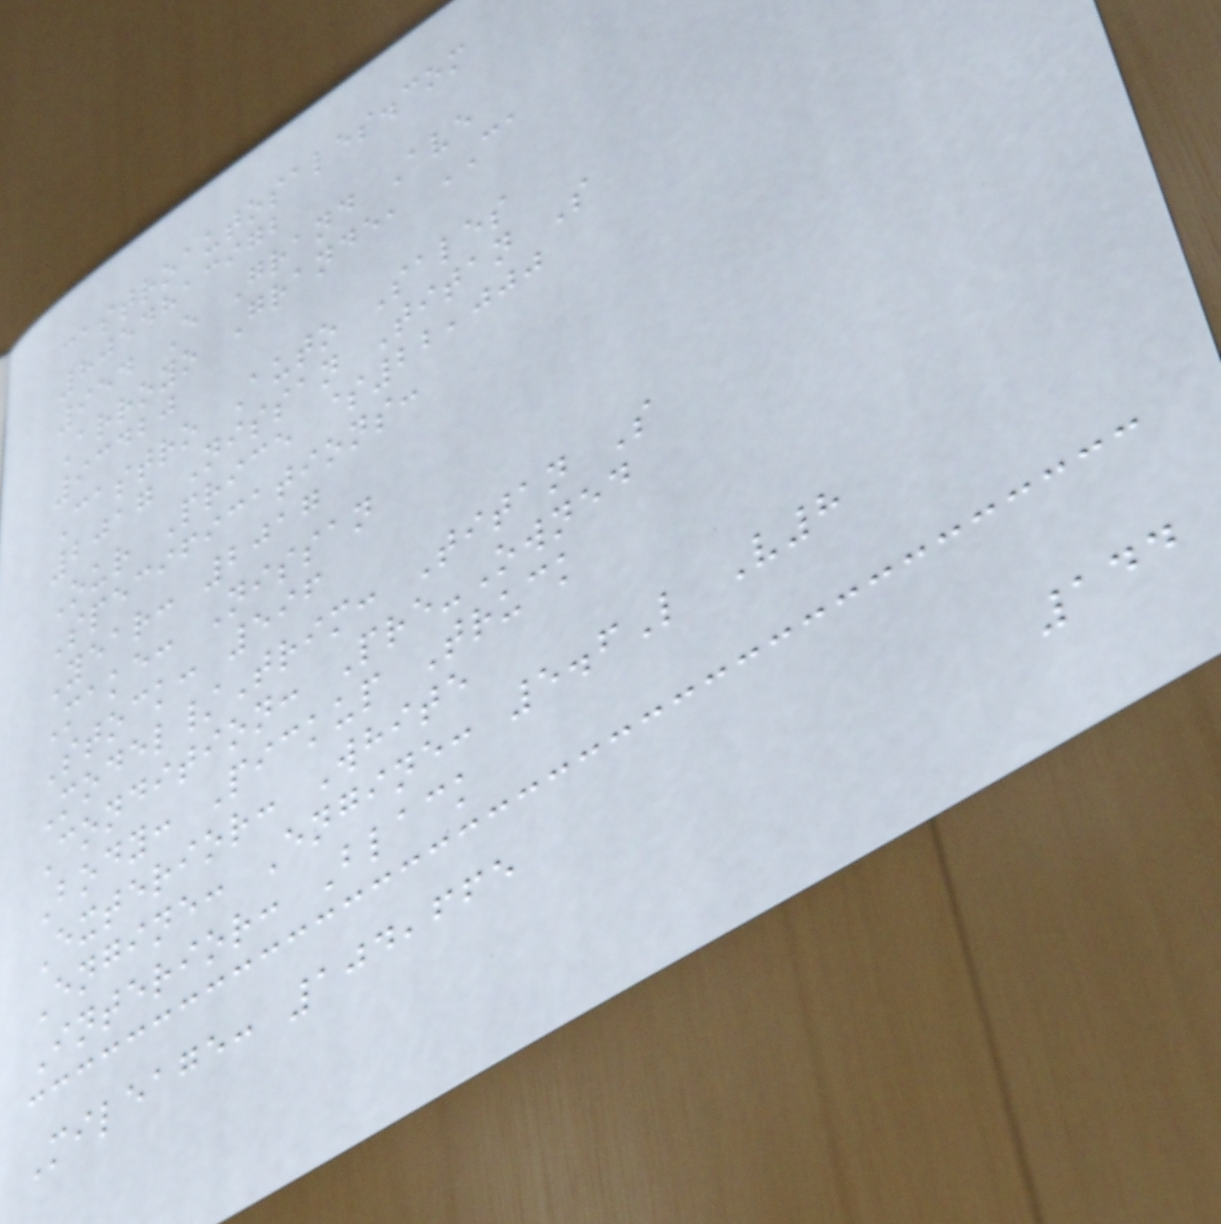castroautosales.com
8054813972
954 E Grand Ave
Arroyo Grande, CA
93420
Castro Auto Sales
2017 Nissan Titan S
Our Price $22,000
Specifications:
Year: 2017
Make: Nissan
Stock: 596
Model/Trim: Titan S
Condition: Pre-Owned
Body: Pickup Truck
Exterior: White
Engine: Engine: 5.6L V8
Interior: Black
Mileage: 104,665
144
